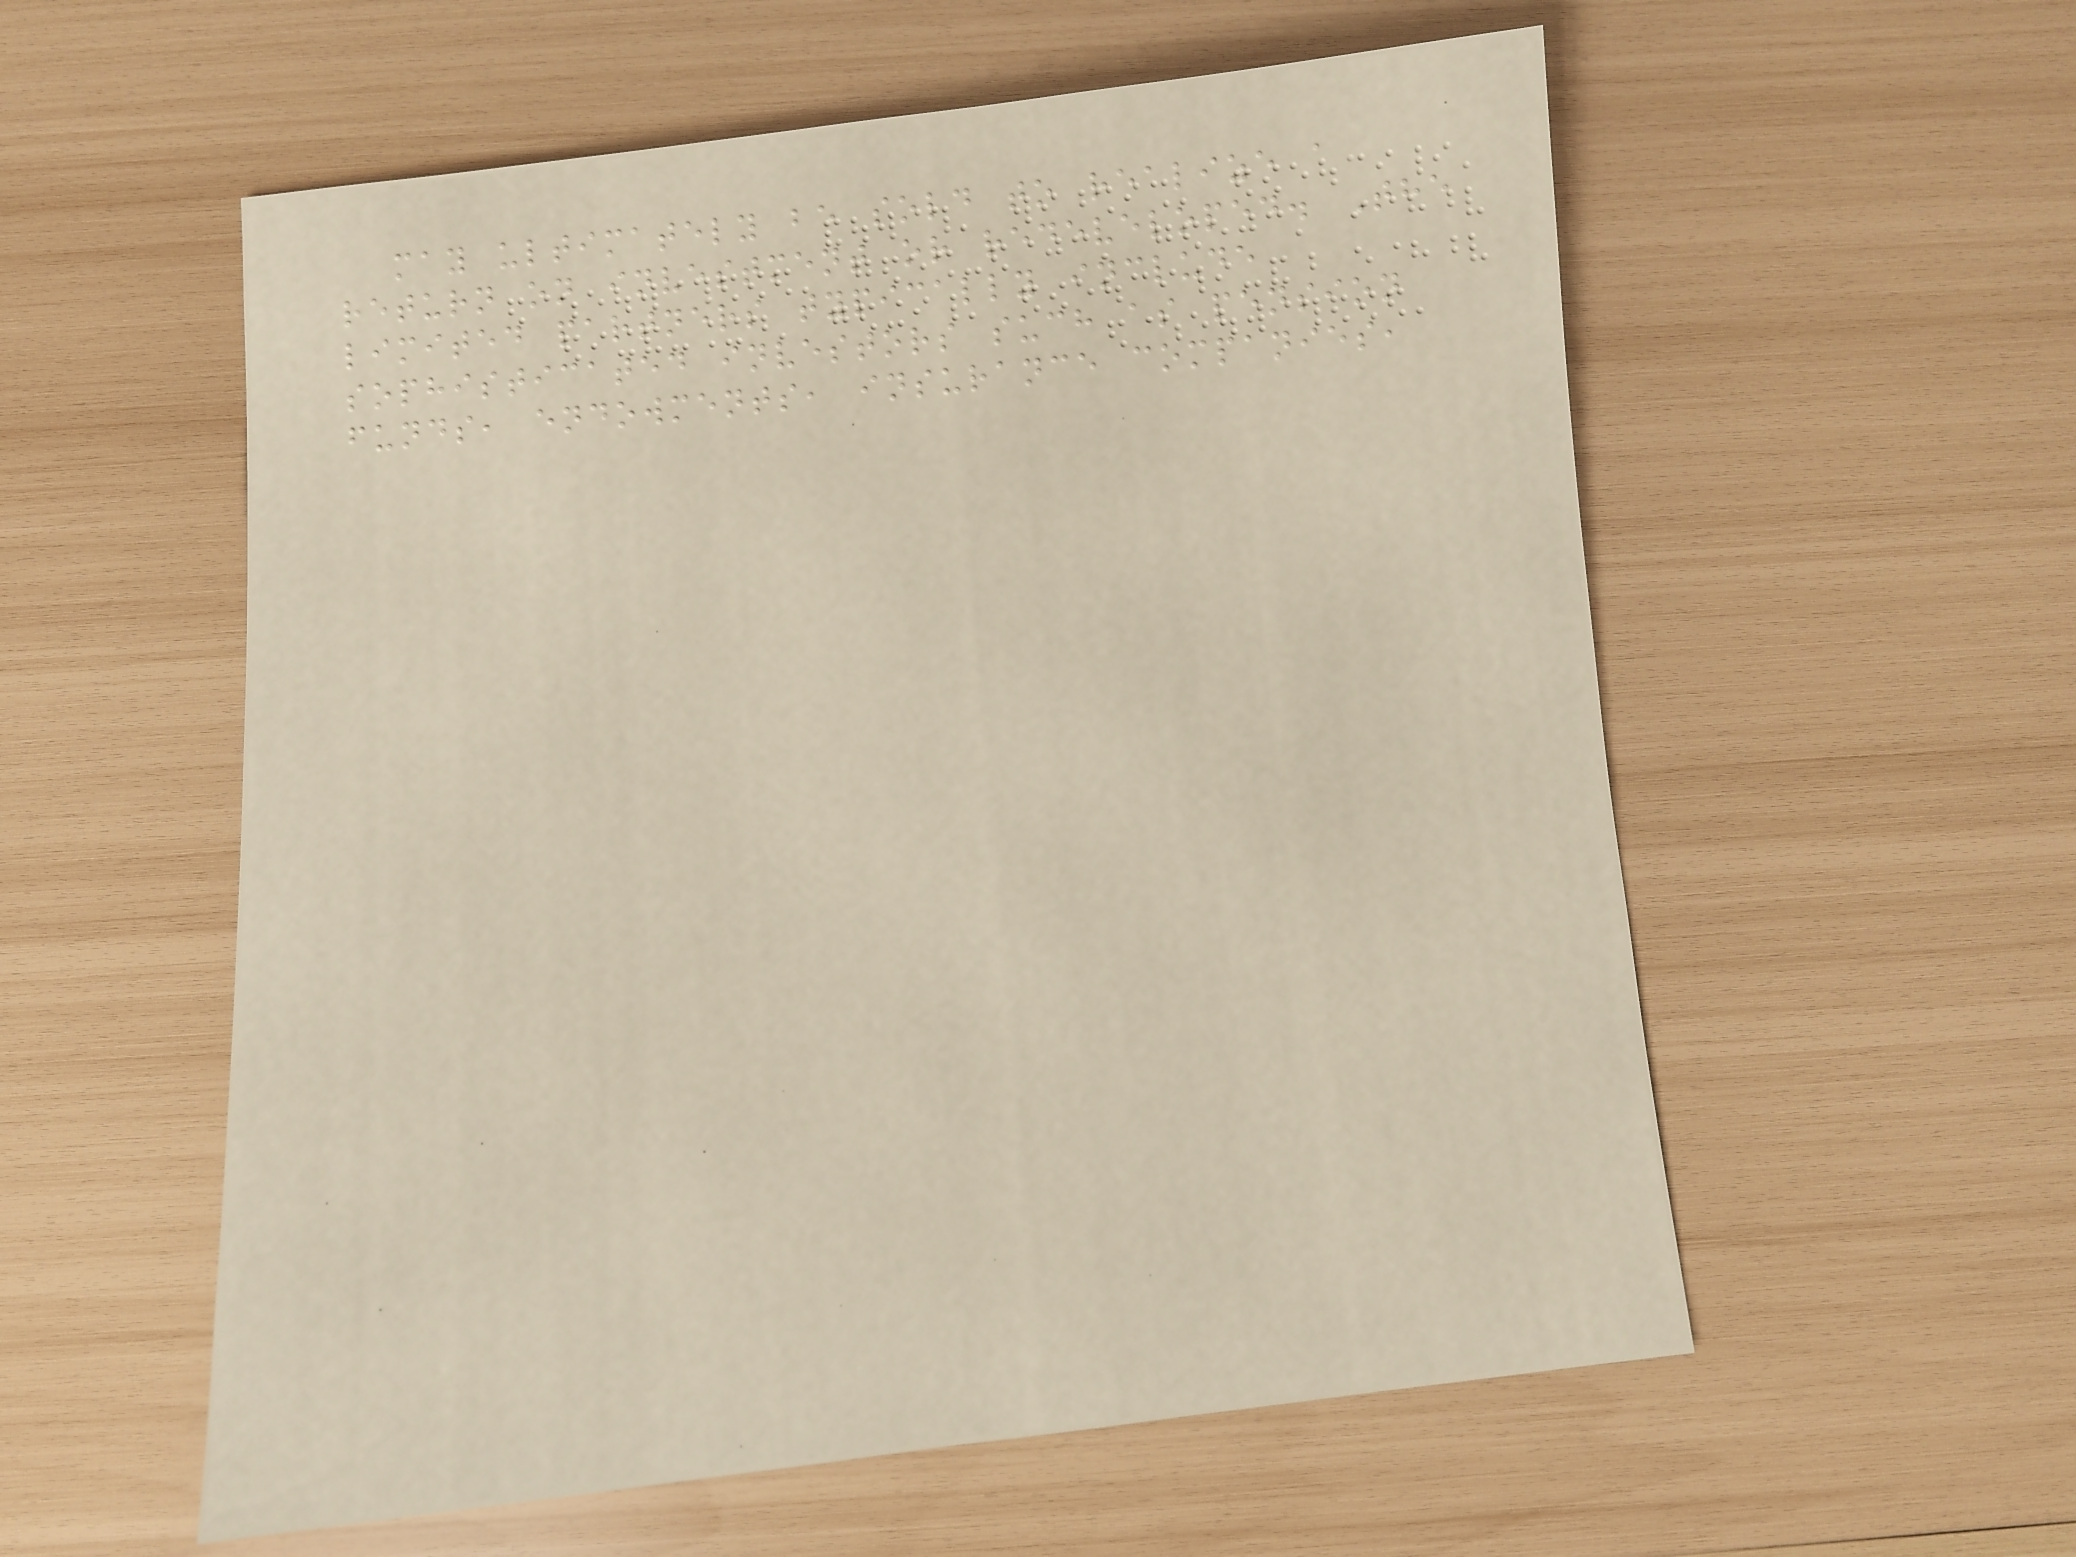may ultimately be sold to realize a
return on investment or redeveloped. The
limited partners typically include
sophisticated investors such as pension
funds, endowments, insurance companies,
